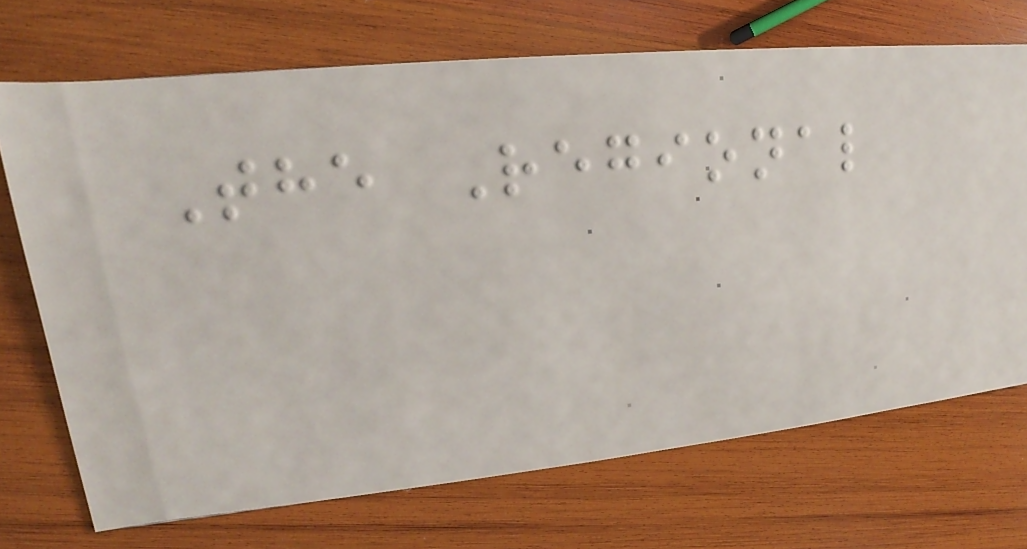The Regional
